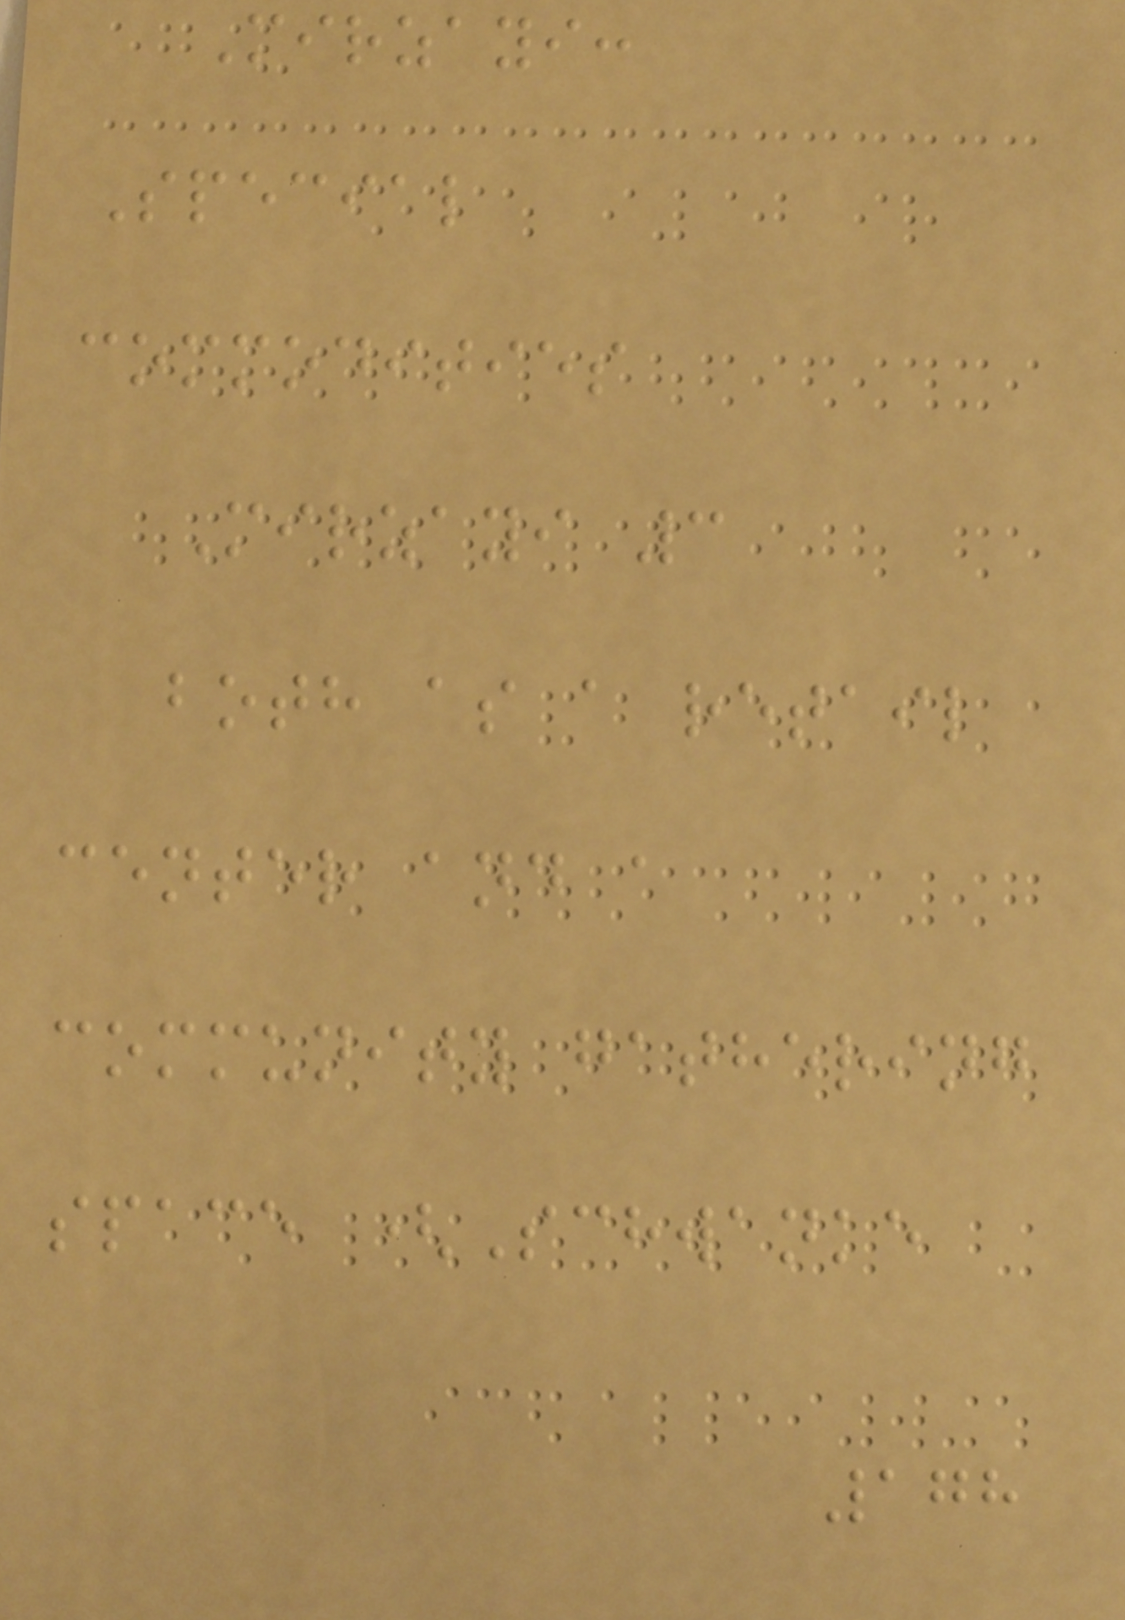Mirzayi:
Special
commodities
Mirzayi 3
both as a retail
center and a
community gathering
space (Schwanke
178
